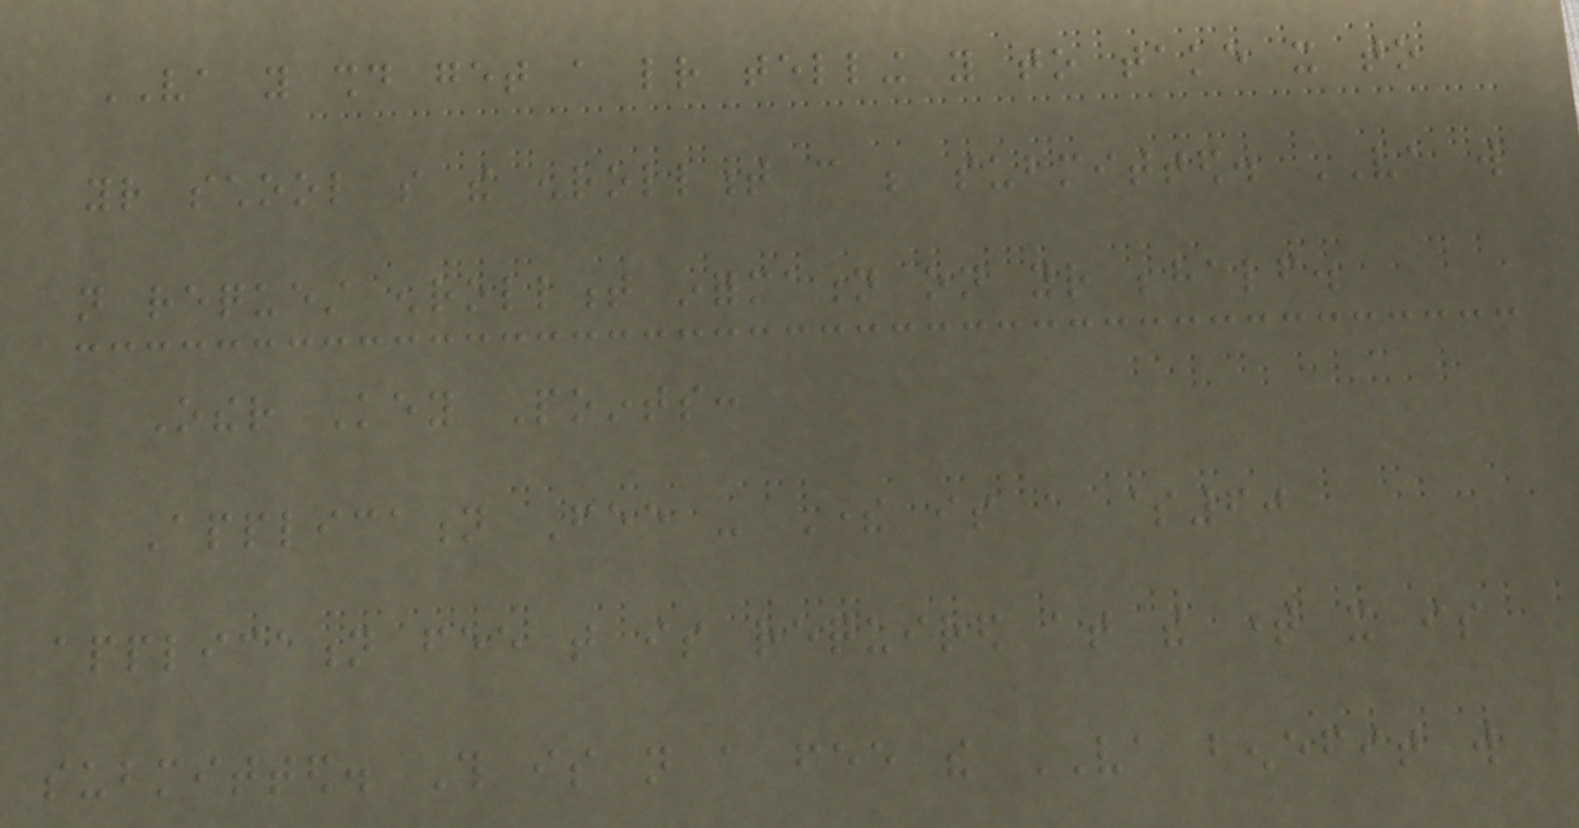VA you should get a letter telling you to take it to
your school so the enrollment can be submitted. VA will
not request enrollment information on your behalf.
Other Key Points:
Application Fee - There is a $60
application fee that is required at the time it is
submitted. This is not a fee the VA benefit will
